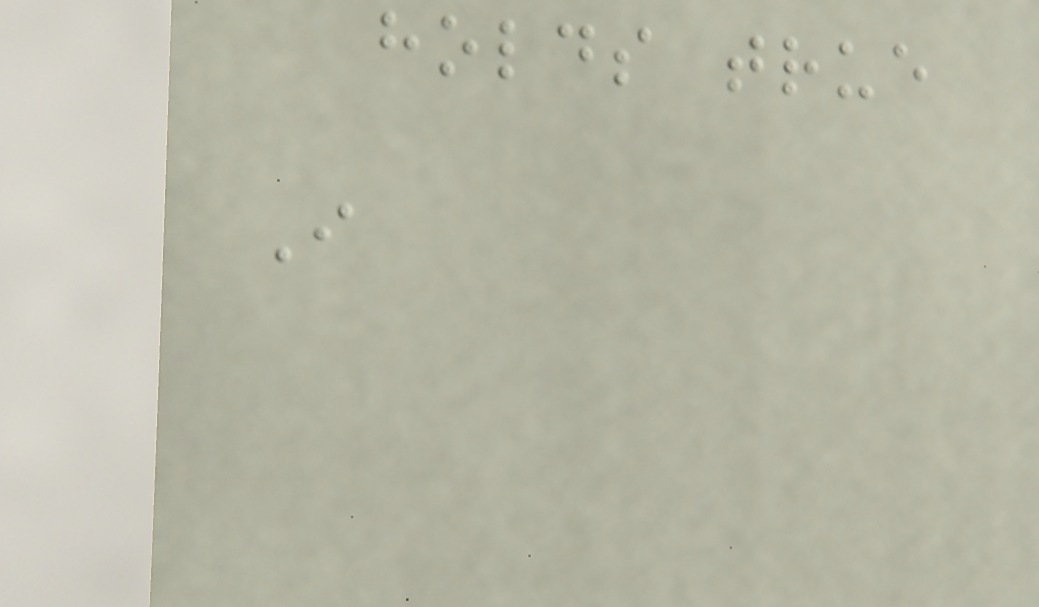holds true
I
